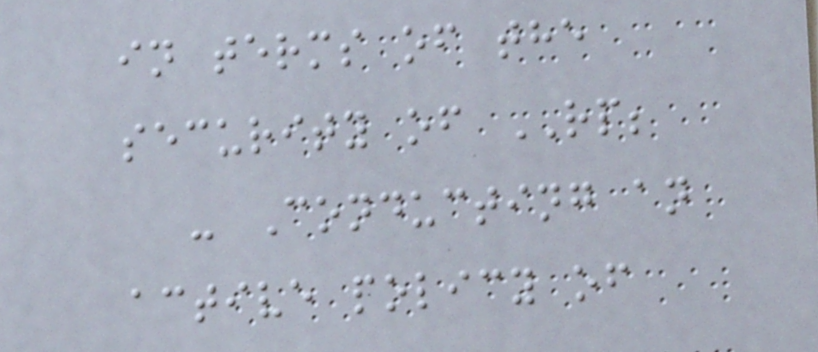in terms of the
security of RP;
- Conducting an
active policy of
